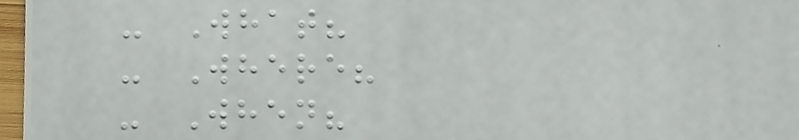- What?
- Where?
- When?
